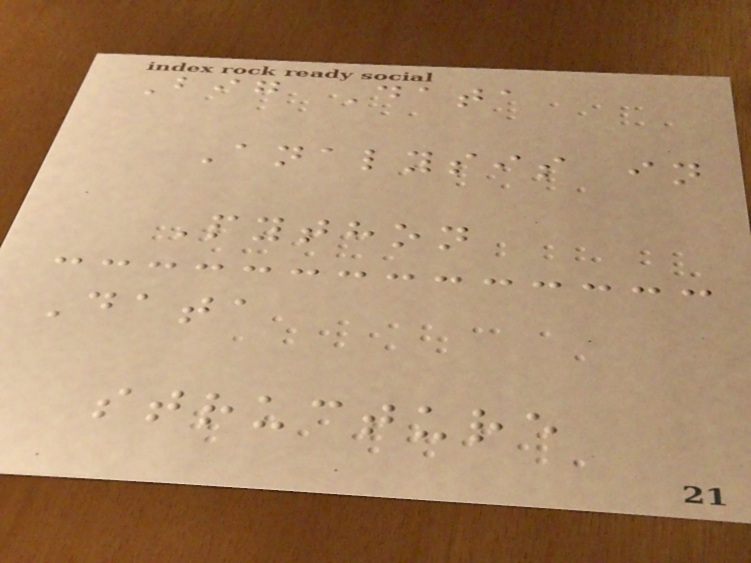Big Data
Analysis in
Python
Data
structure
